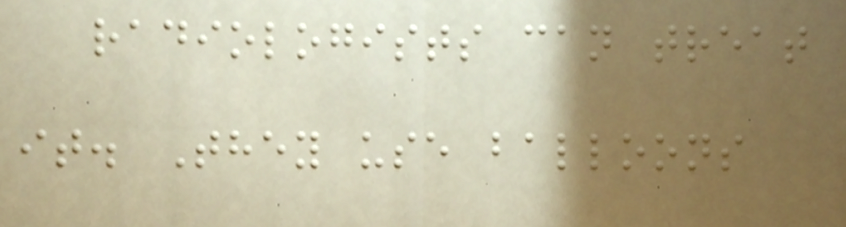radiologists can treat
it. They use balloons
